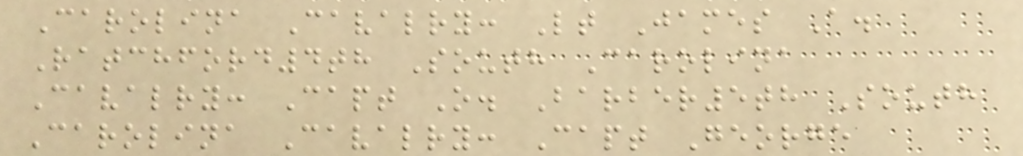Carolina Cavalry: Lt James A.
Ratchford4th South Carolina
Cavalry: Capt O. Barber5th South
Carolina Cavalry: Capt George
